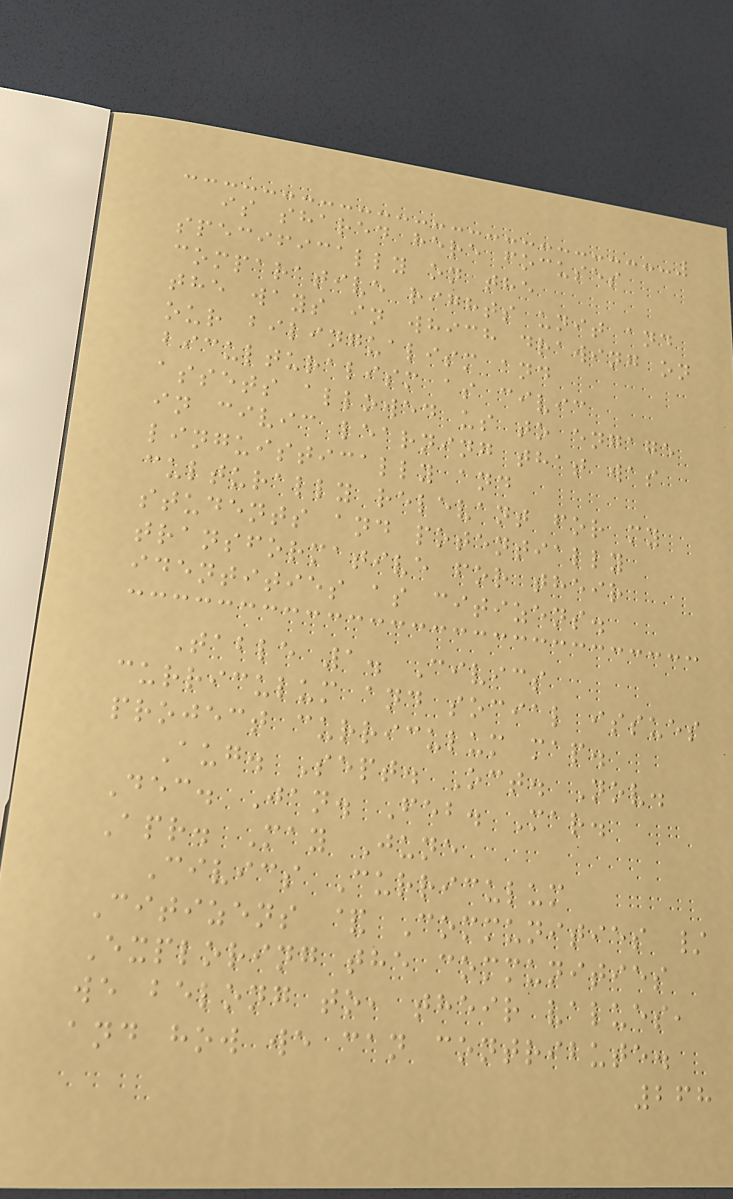is shared here focuses
specifically on the
comparative rights unit and
the ways in which drawing on
our bilingualism and
biculturalism as civic
assets allowed us to engage
in civic learning that was
linguistically and
culturally relevant for my
students and potentially
transformative for their
identities as citizens.
Table 1. Civics
curriculum and social issues
project curriculum map.
Aug. Sept. Oct. Nov.
Dec. Jan. Feb. Mar.
Apr. May June
Civics Curriculum
Citizens & Communities /
Exploring the communities
we belong to, their values,
and how we can contribute.
268
